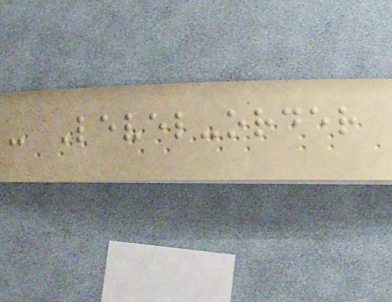- Level-order
